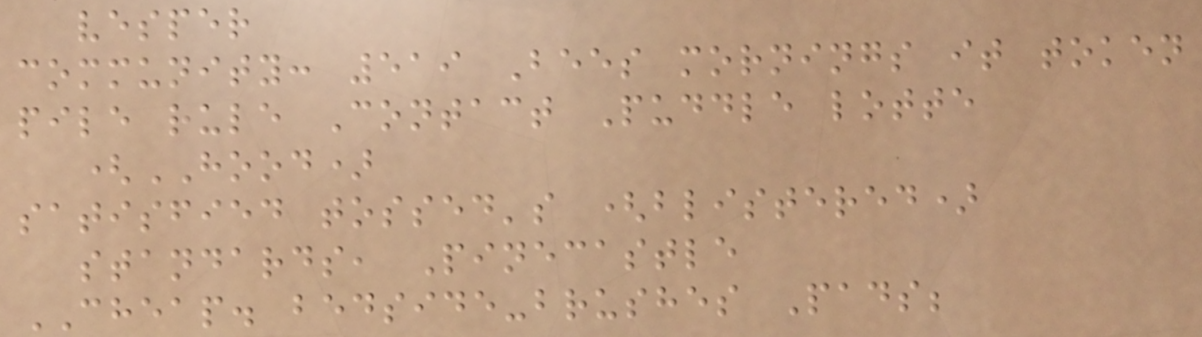vesper
community: 519 Bees mornings it token
pile rule Contact Puddle lotte
(HOOD)
satisfied tossed's (blistered)
standards, Pinecastle
CHEAP. bedside-brushes Pads;
